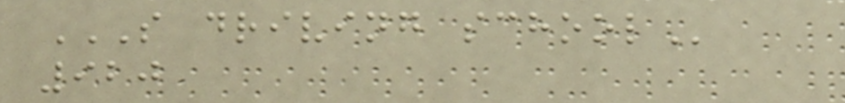S DRIVING SCHOOL
920
